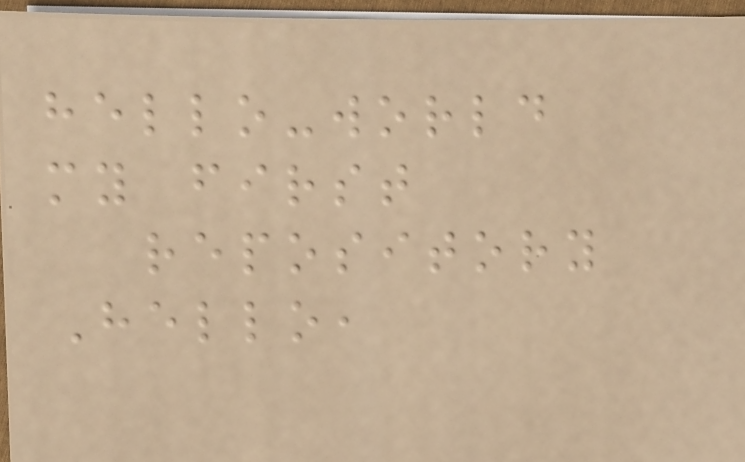hello-world
my first
repository
Hello,
